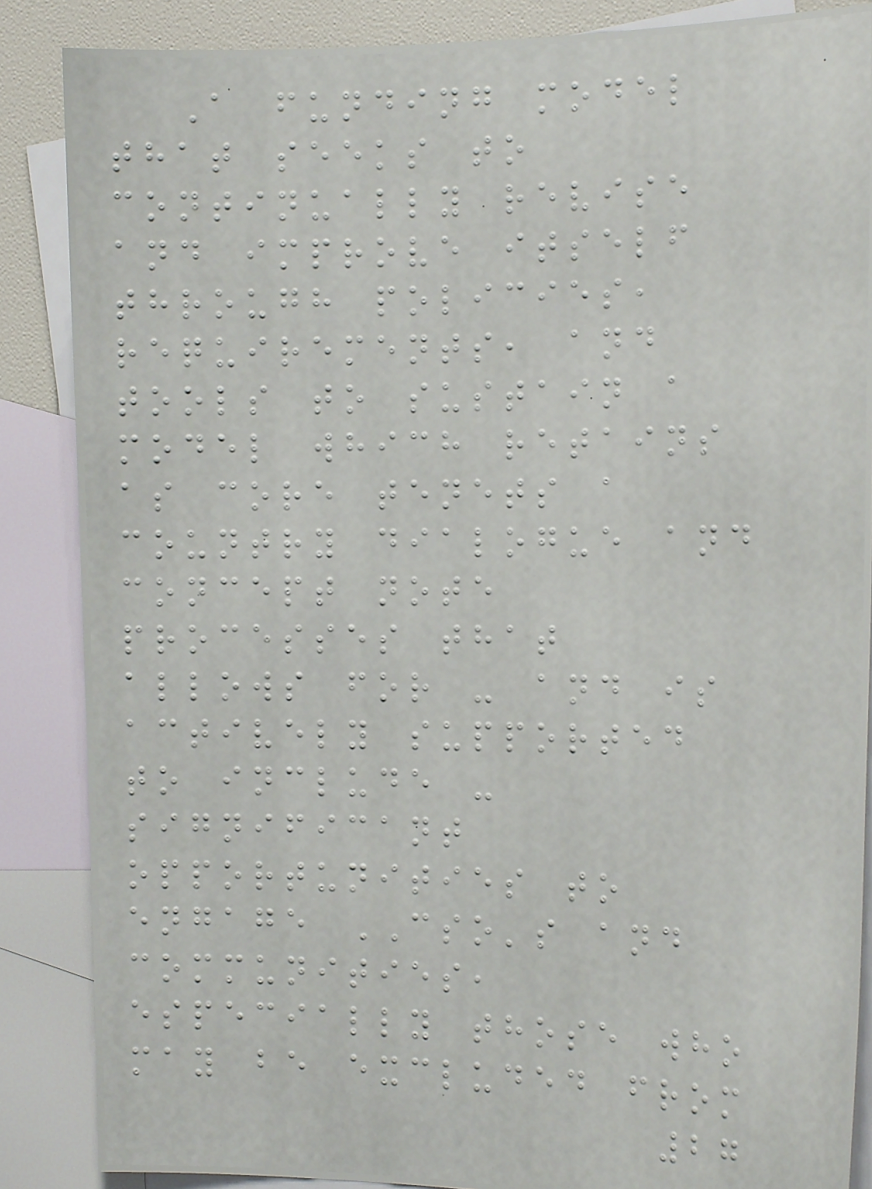A funding model
that seeks to
continually revise
and improve itself
through policies,
requirements, and
tools to sustain a
model which retains
as core tenets a
country dialogue and
concept note
processes that
allows for - and is
actively supported
to include -
significant
opportunities to
engage CSO's and
communities,
especially those who
may be excluded from
27
